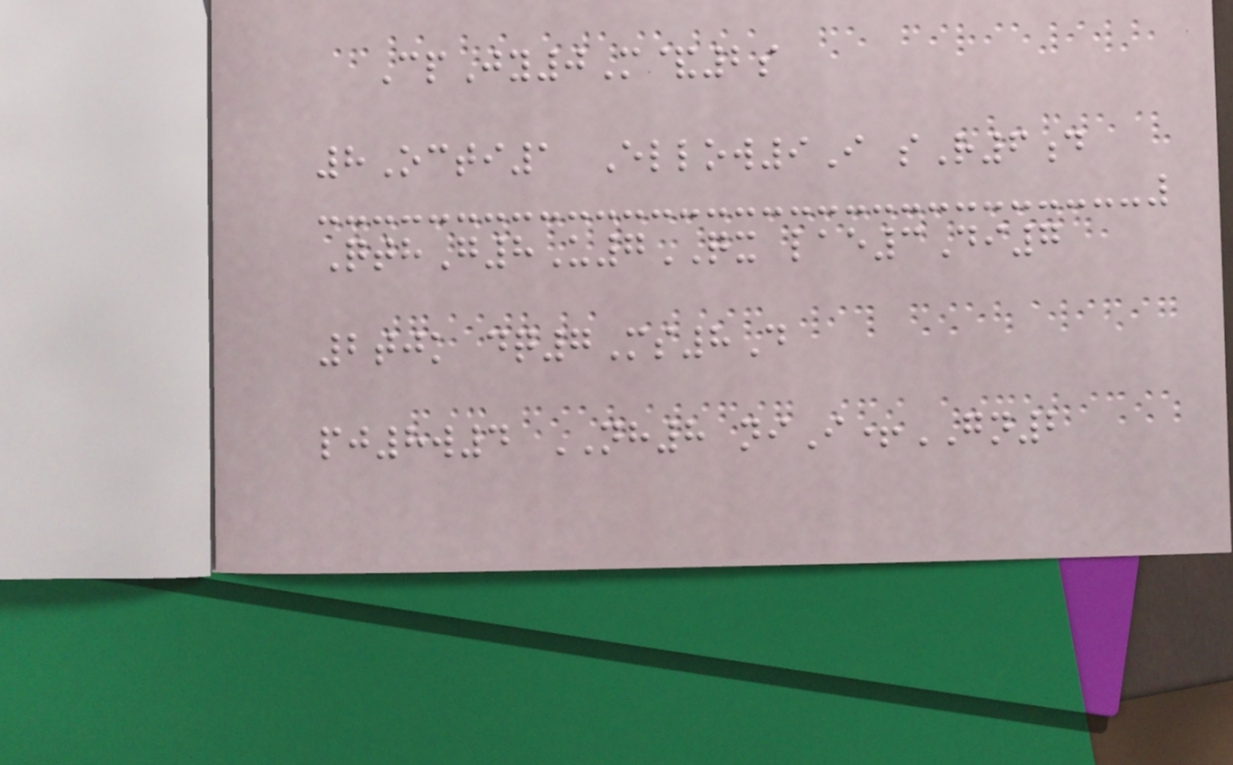CpJy0M&2s
8Octi1 Ellow9I sR6d
QthG8U7QX lae3Di7
2tjk dq7Ms8D
pj8w4 NH8 niI+GN2
